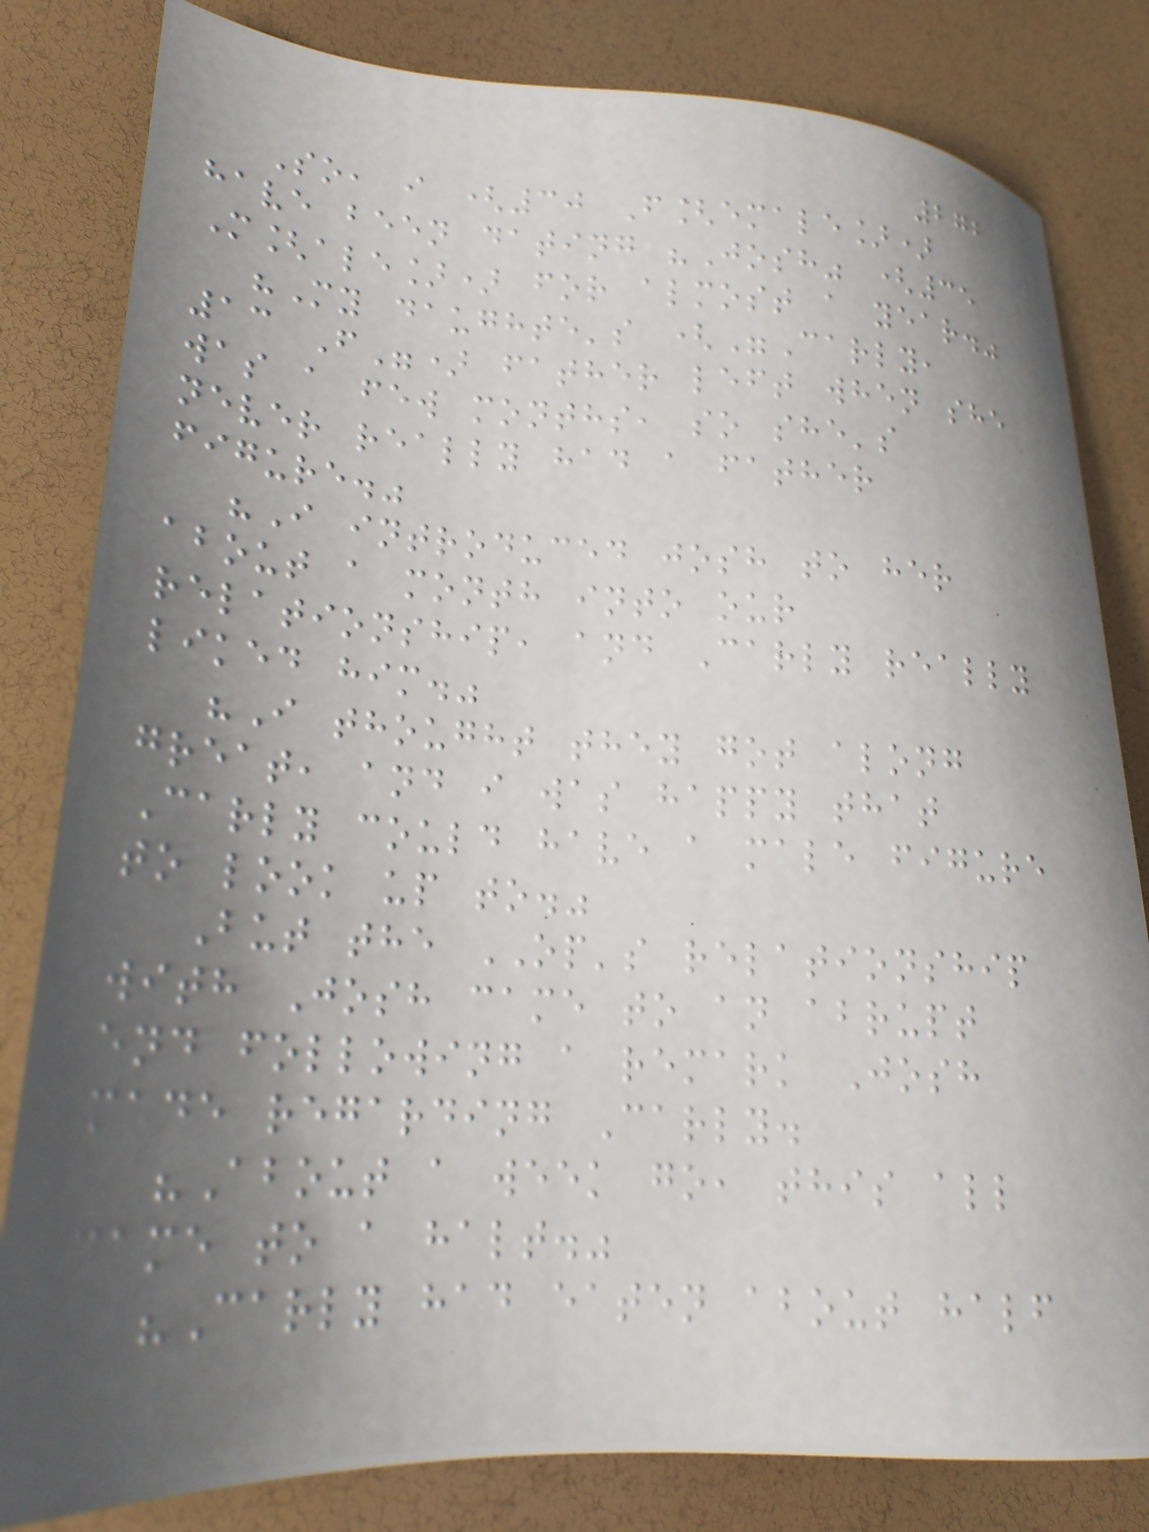272
So, i (30 F[emale])
have been dating "Josh" (35
M[ale]) for almost a year."
"My daughte's ("Carly,
13 F") father left when she
was a few months, so she's
never really had a father
figure."
"I introduced josh to her
about a month into our
relationship, and Carly really
liked him."
"I thought they got along
great, and i was happy that
Carly could have a male figure
to look up to."
But the OP's relationship
with Josh came to an abrupt
end following a remark Josh
made regarding Carly.
"About a week go, this all
came to a halt."
"Carly had eaten about half
